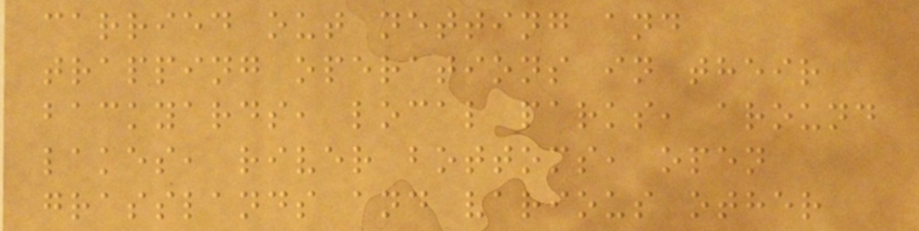carried out netting and
trapping operations in their
backyards, local parks, around
lakes, river bottoms, open
grasslands and various other
